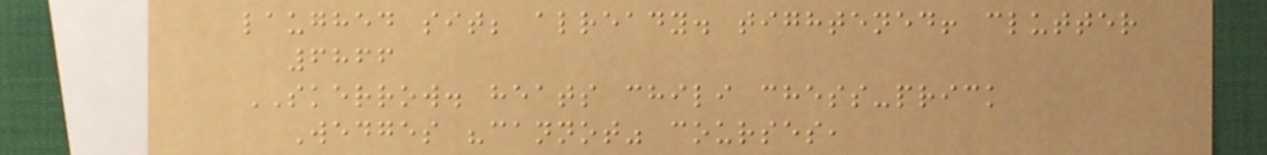laughed sit; already. tightened! clutter
6866
SKERROW. heats chili chess-prick
Wedges "cannot" courses,
